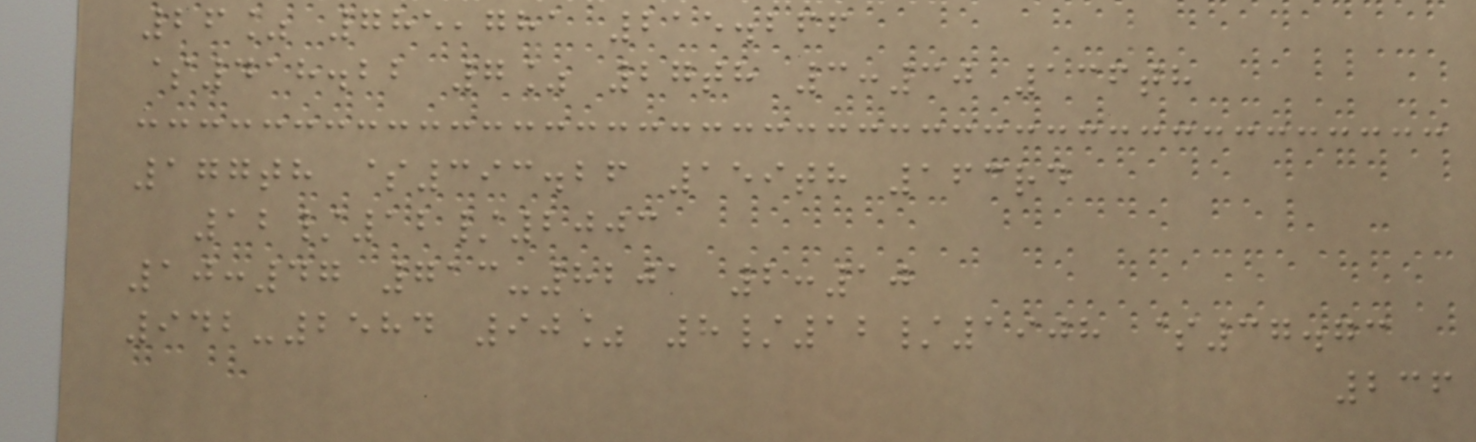26% 785,781 215.266
$418.22 7% 27th 3:30 136th
177th $393.26 159th 163rd
12/12/2003
10:47 713-8201 2:10
942-2584 90% 8/12/1908 $37.73
236
